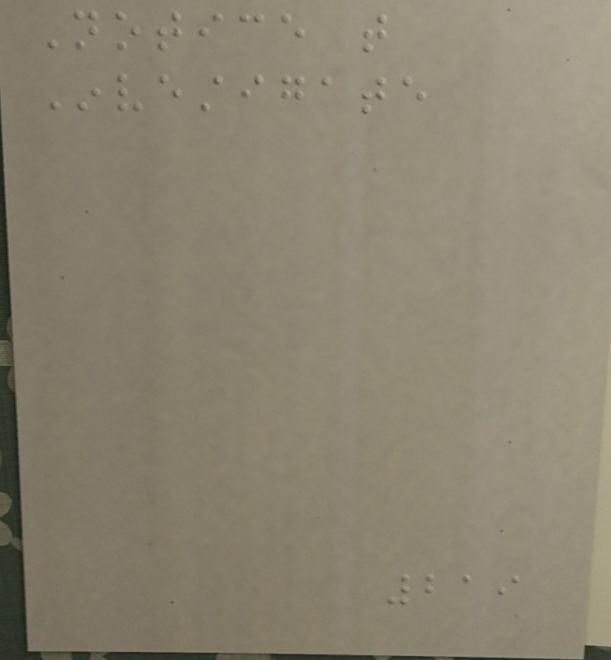Notice that
Investigate
219
